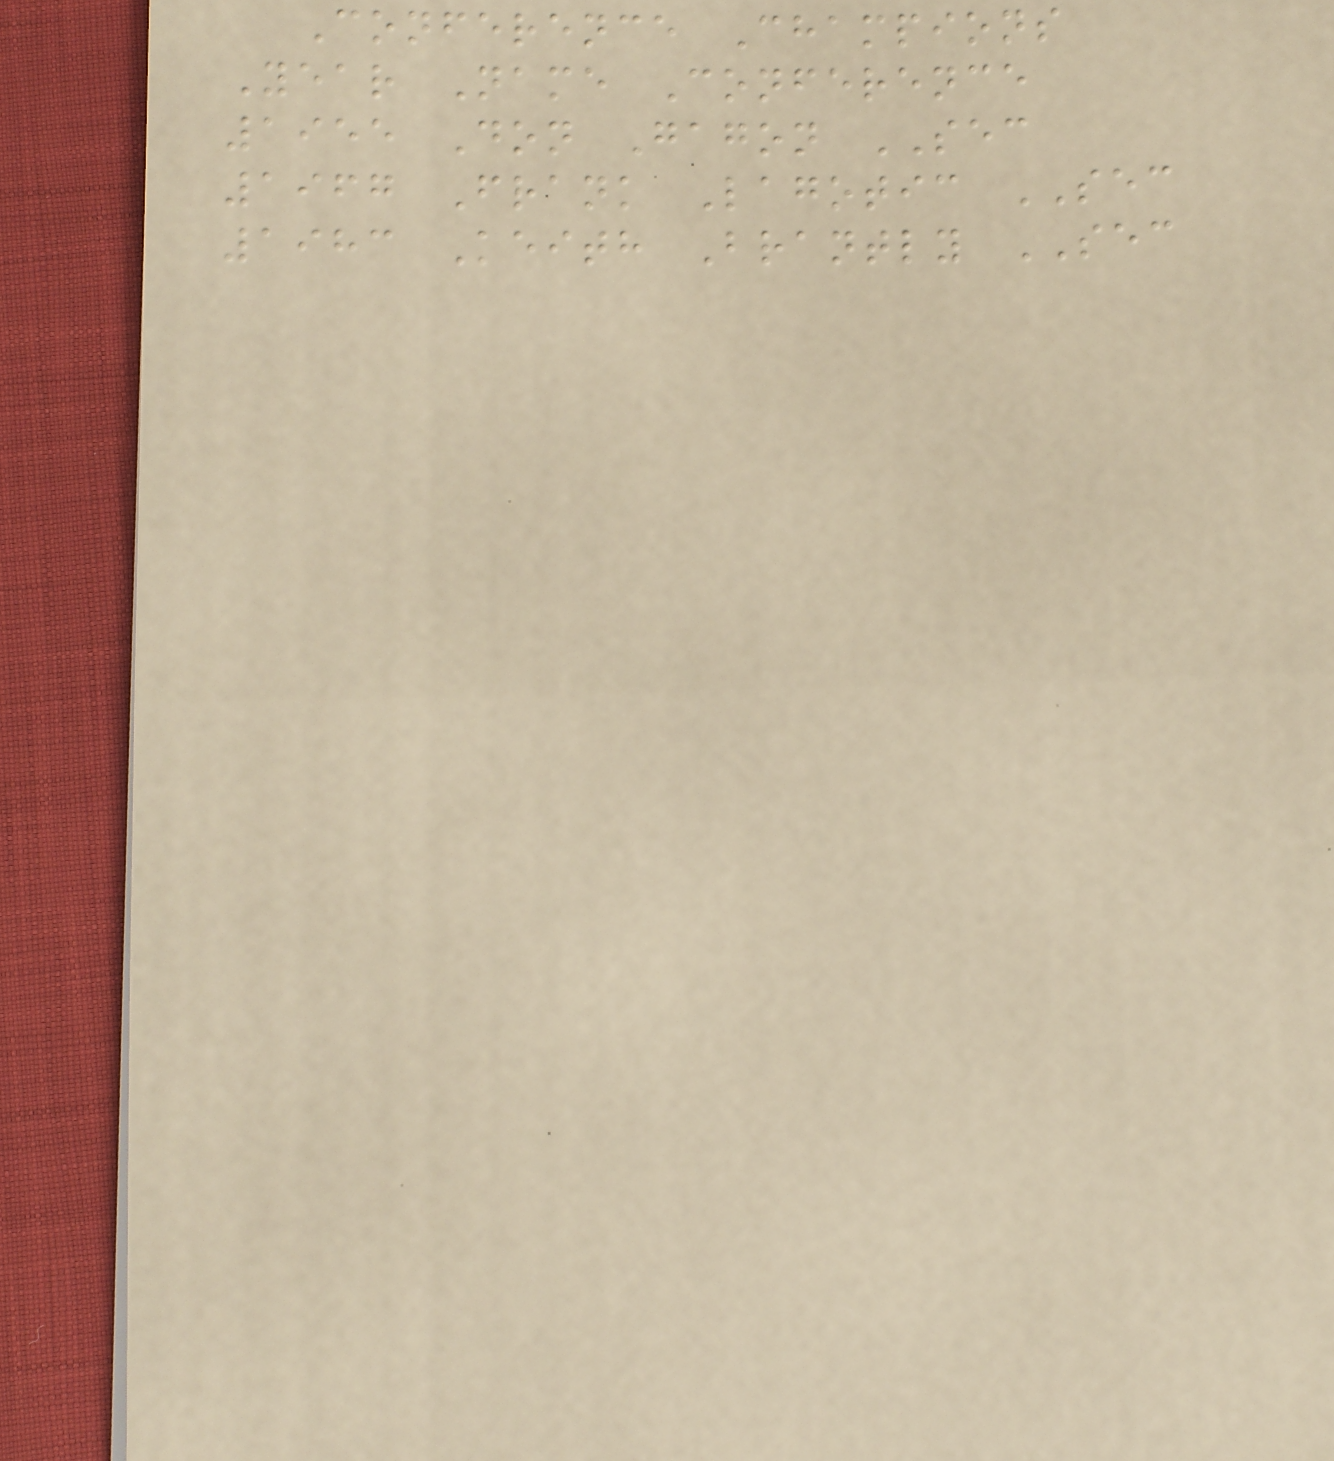Conference Champions
Year Name Conference
1955 Don Gagon SEC
1967 Frank Lagotic SEC
1983 Keith Brantly SEC
